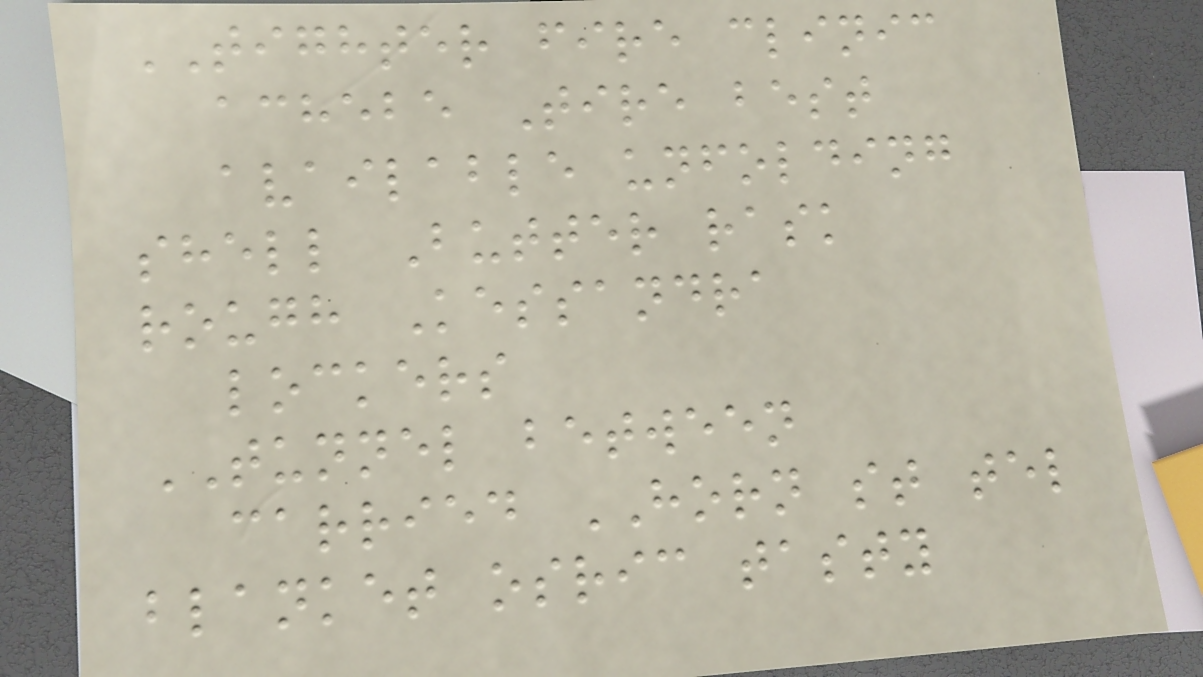TIGHTER fire clinic
achebe Tire best
available unfolding
shell Butter rask
rough Kessandra
lockers
TUNNEL between
carried HORN st tel
blanket osric tasty
